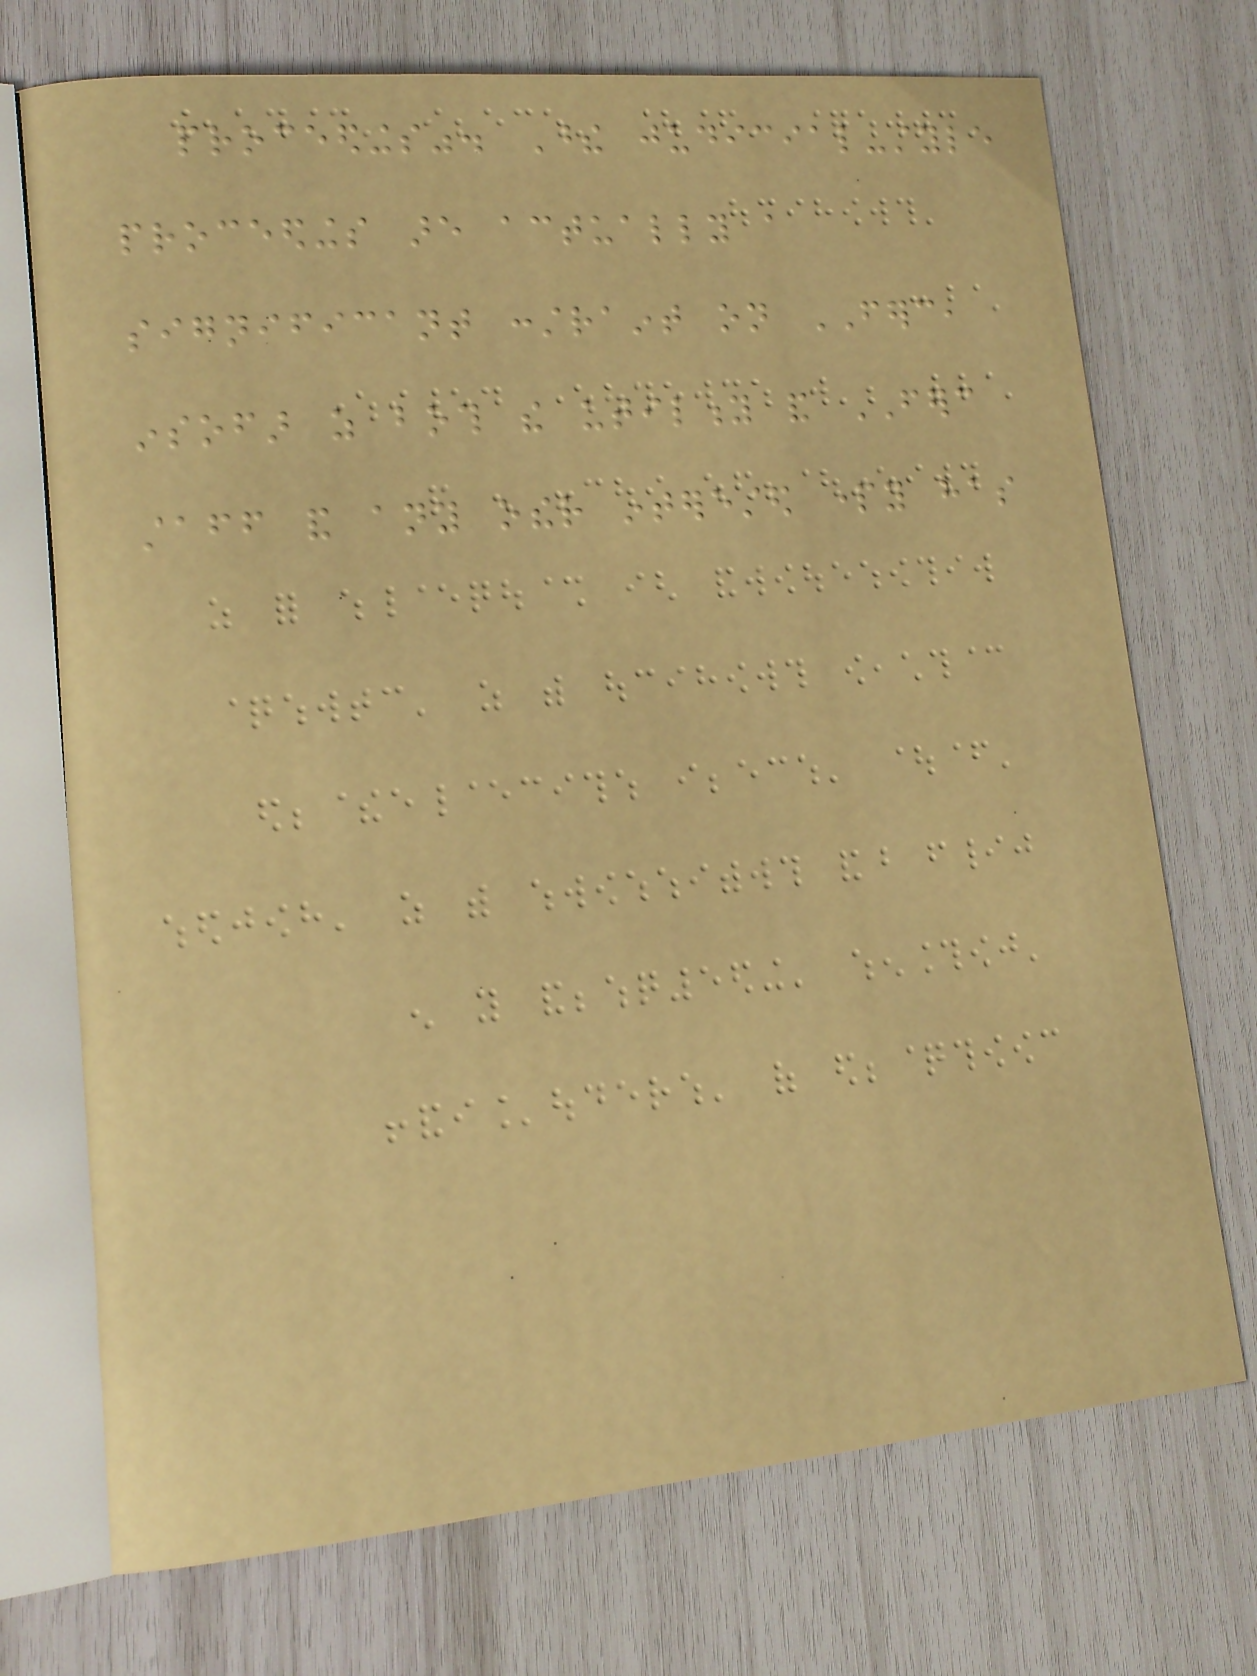proceedings". These judicial-style
proceedings are actually a
significant constraint on FERC,
insofar as both the utility and FERC
staff and any other interested party has
